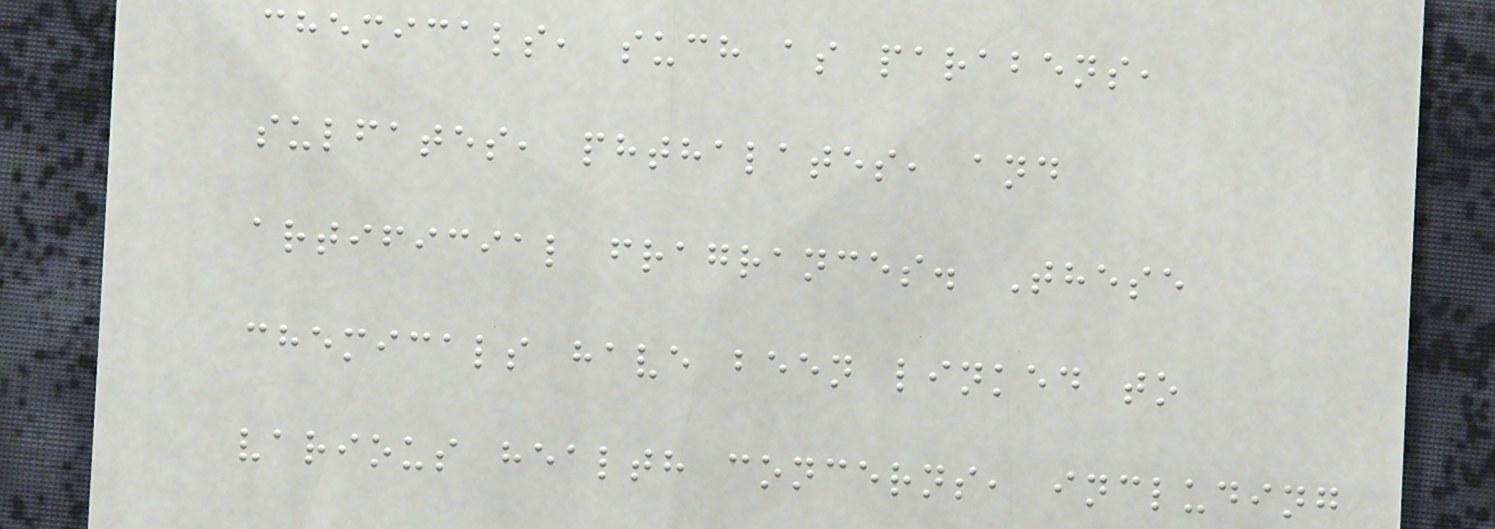chemicals, such as parabens,
sulfates, phthalates, and
artificial fragrances. These
chemicals have been linked to
various health concerns, including
